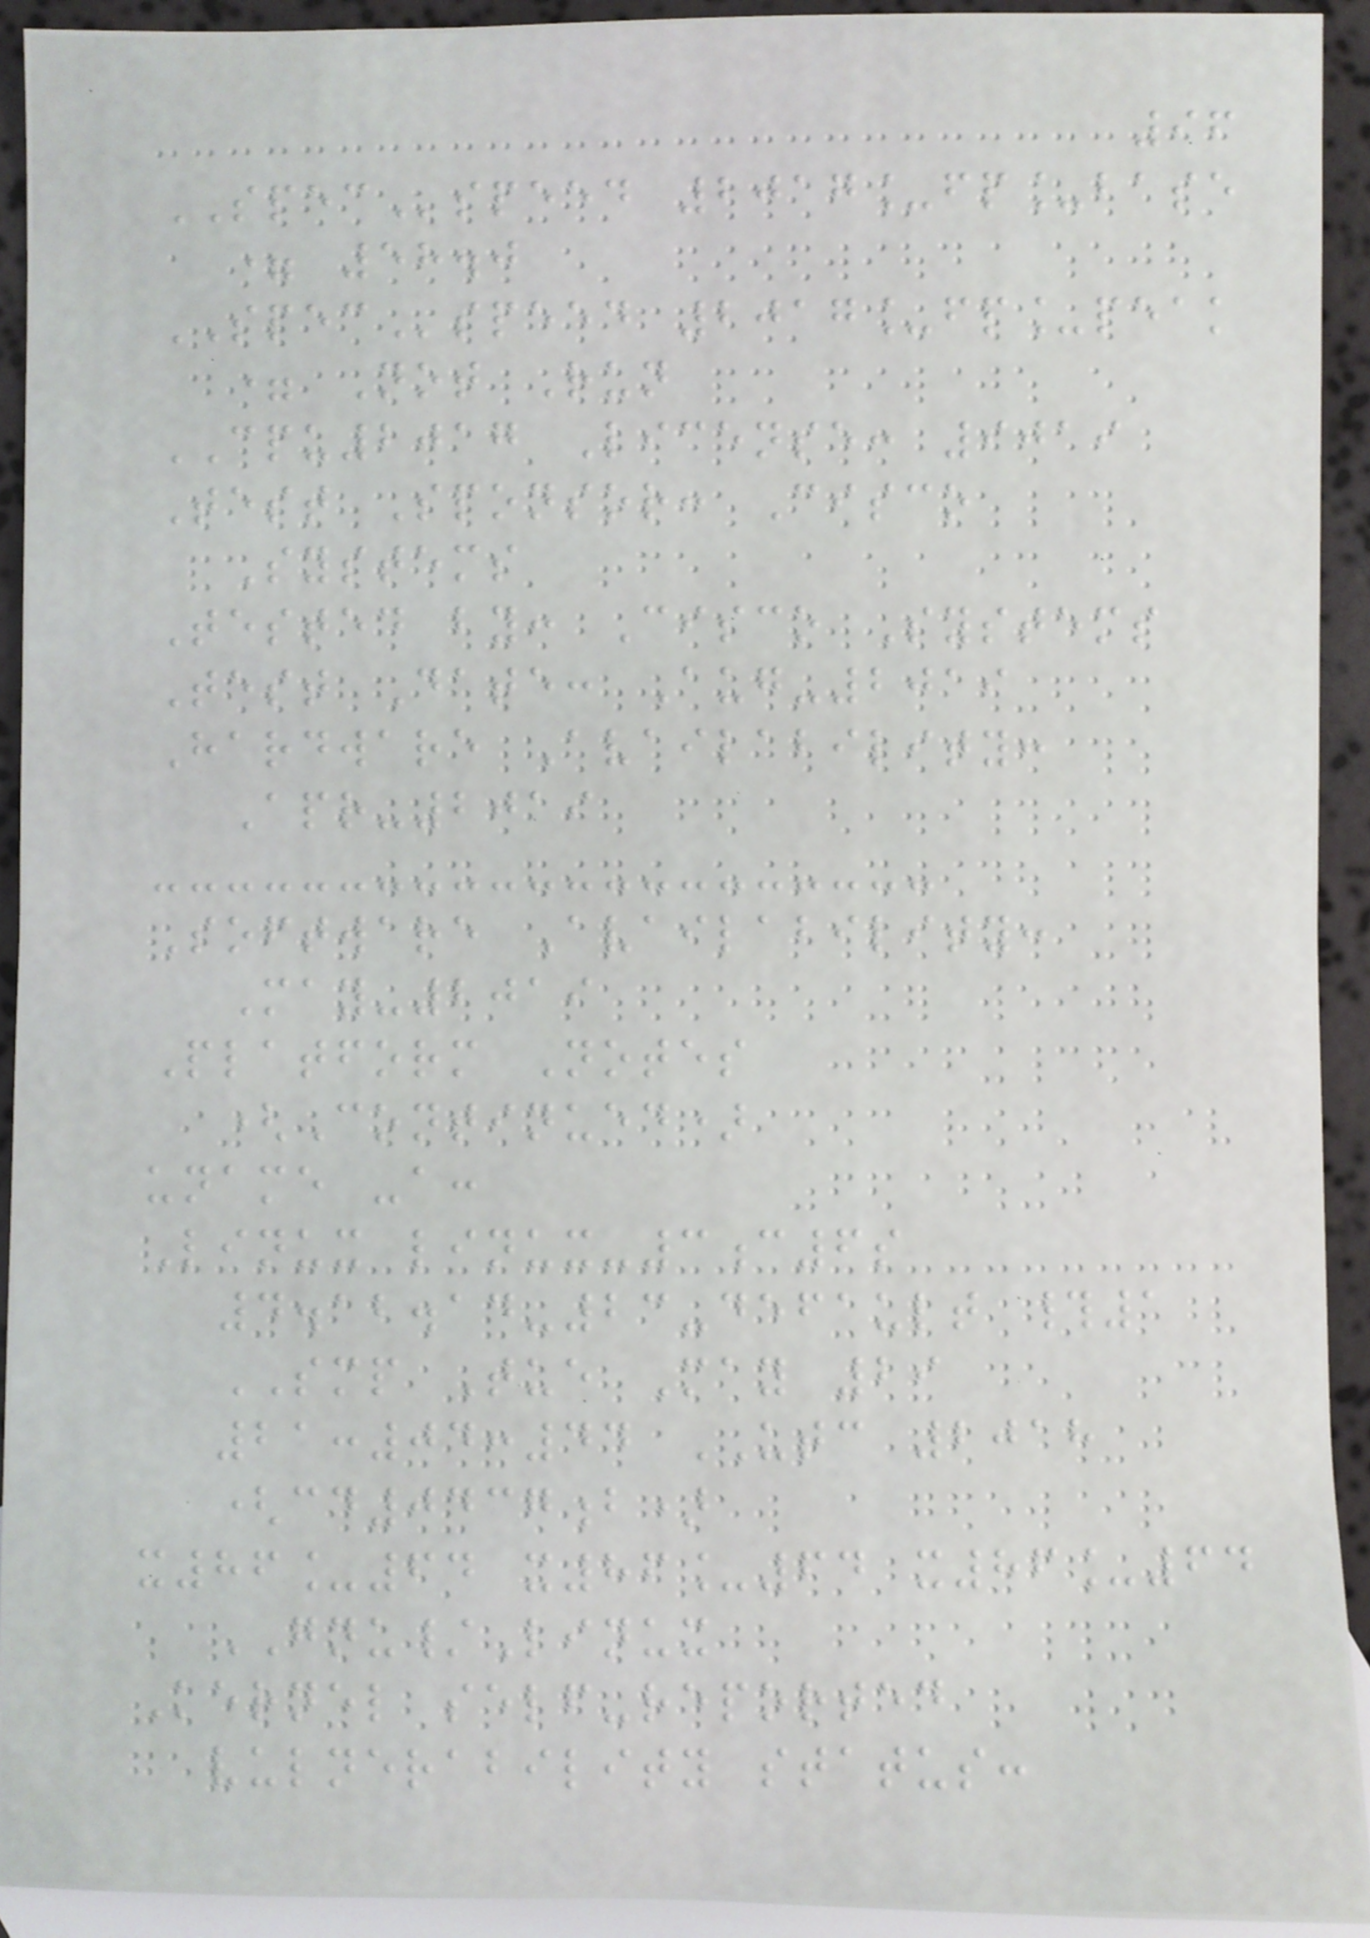96
SPECspeed 2017_fp_base
= 58.0
SPECspeed 2017_fp_peak
= Not Run
CPU2017 License: 9019
Test Sponsor: Cisco
Systems
Tested by: Cisco Systems
Test Date: Aug-2019
Hardware Availability:
Apr-2019
Software Availability:
May-2019
Platform Notes
(Continued)
uname -a:
Linux linux-3c6s
4.12.14-23-default #1
SMP Tue May 29
21:04:44 UTC 2018
(cd0437b)
x86_64 x86_64 x86_64
GNU/Linux
Kernel self-reported
vulnerability status:
